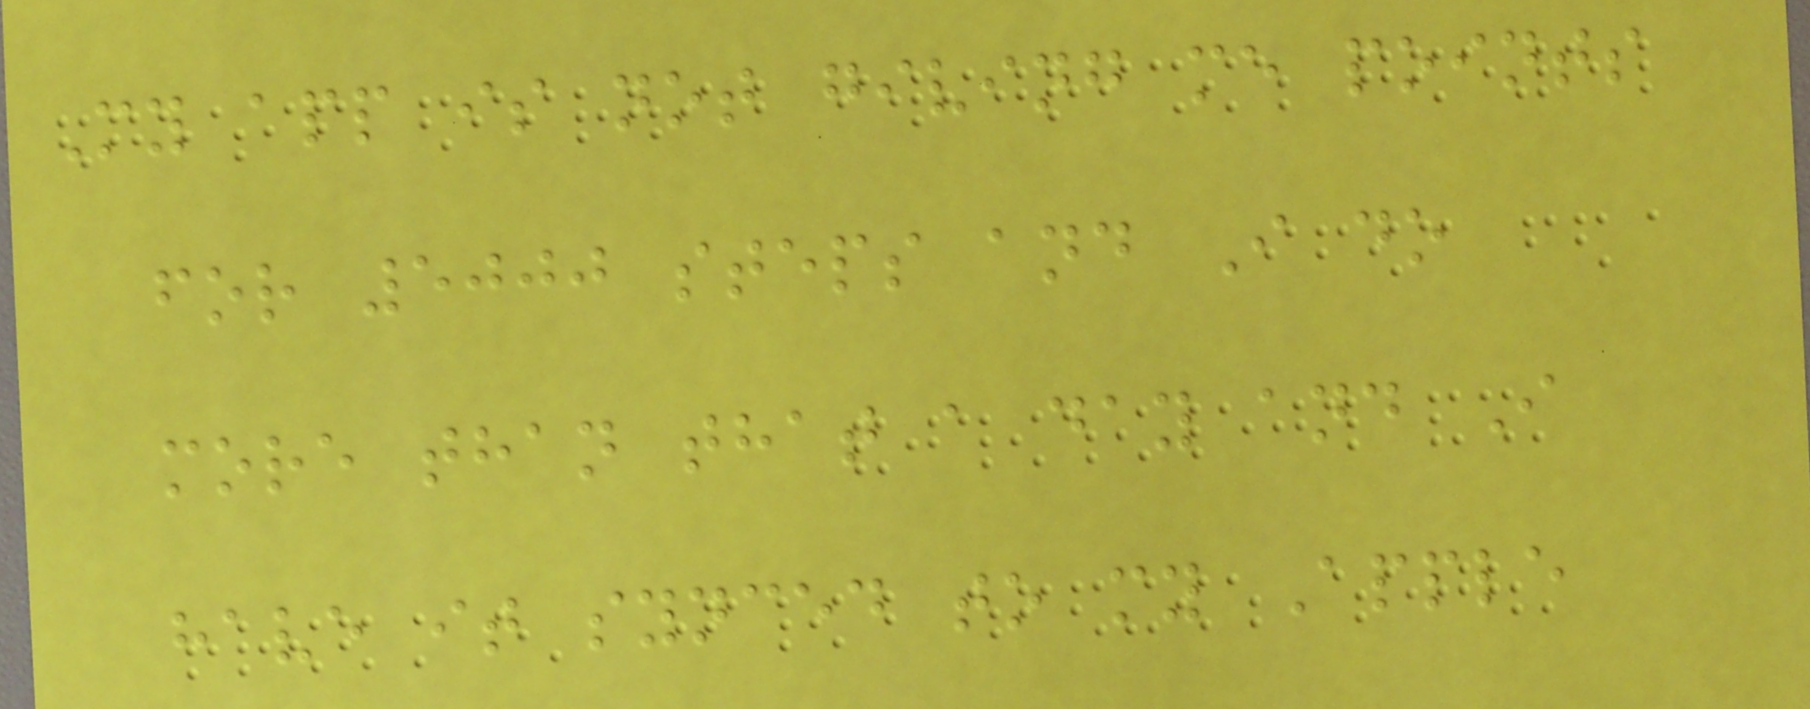My app is not giving me points
for 5000 steps and I do
more than that a day and I
have it synced to my Apple
